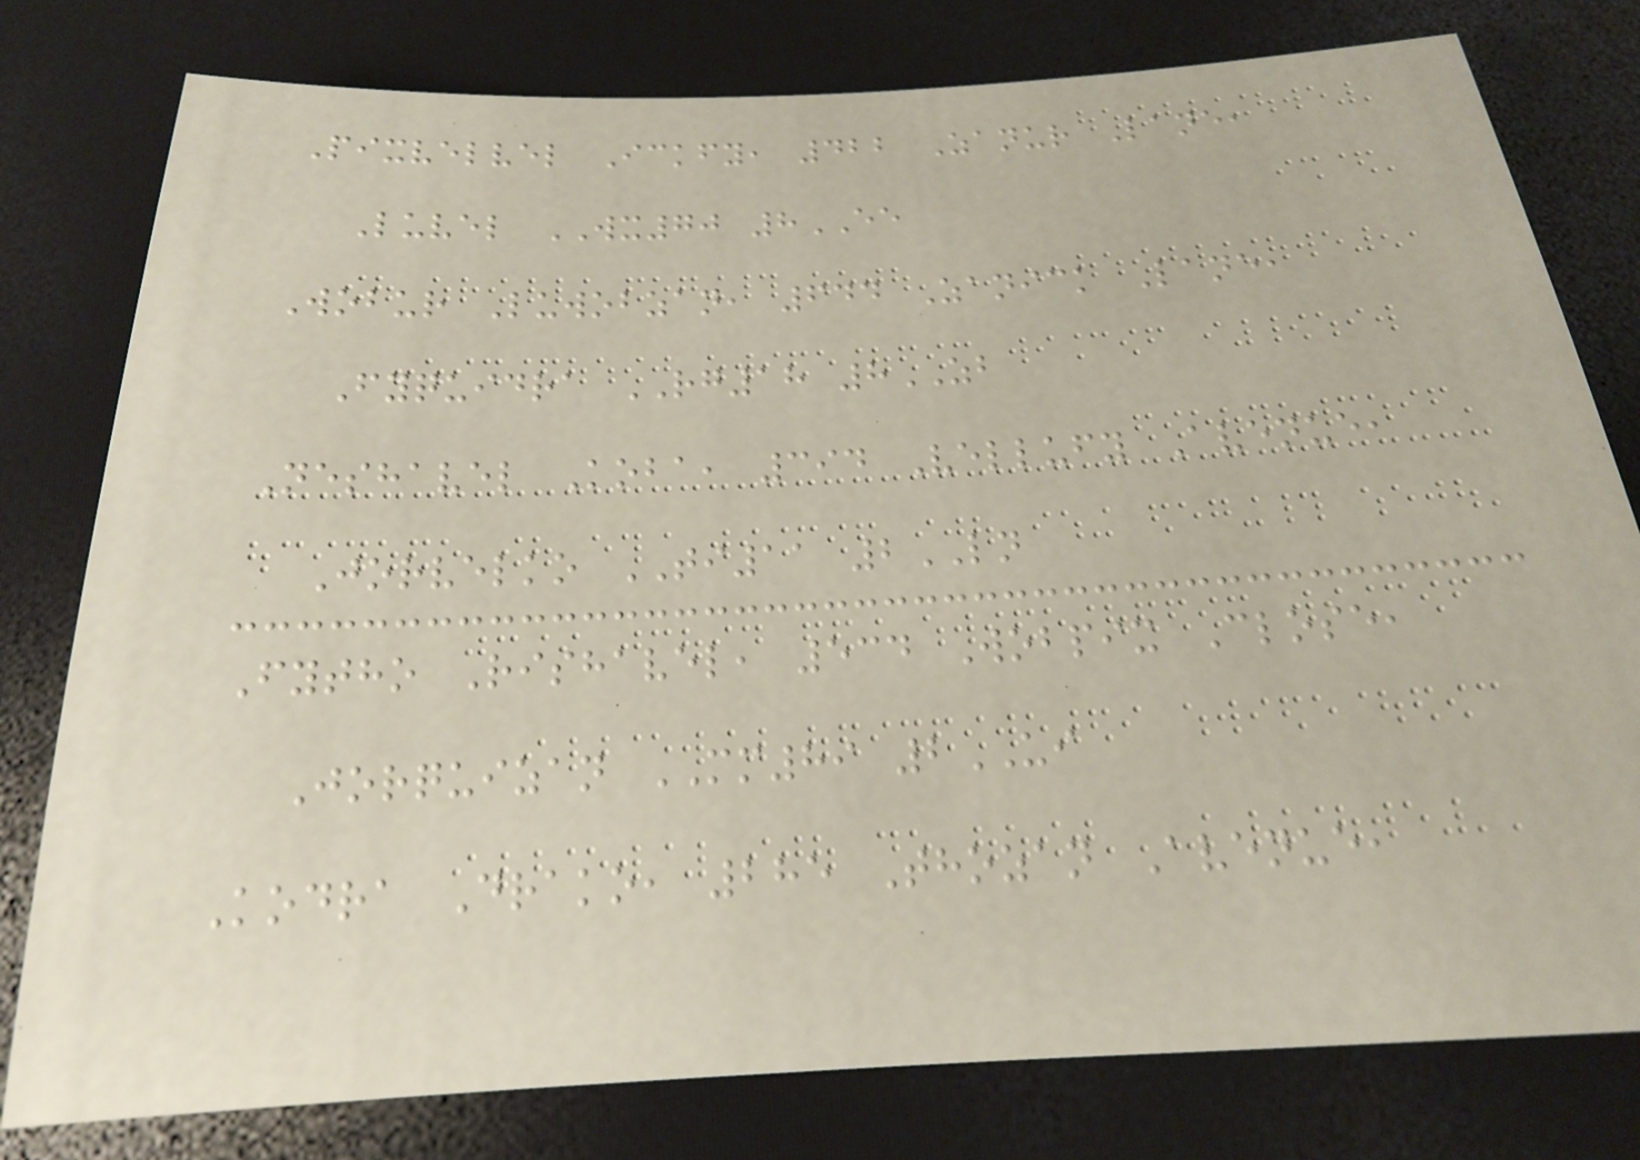Pixvelvel Ickfy, 422 Zanur Lane,
Luvel WX70 8EE
Wobur Luwobzan, 644 Zanick Lane,
Fyquidra RG18 8ZB
Neshavel Koba, 394 Vellufy Avenue,
Jorvelko TI11 2LN
Fytho Rishavel, 534 Wobpix Close,
Jorquizan MM89 2UI
Kodra Drako, 285 Thozan Avenue,
